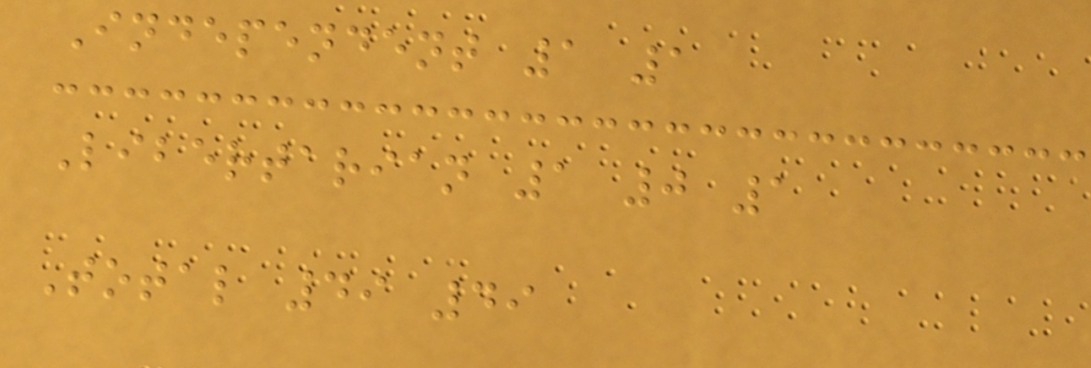Independent 1 1
Libertarian 1 0 1
Total 49 49
